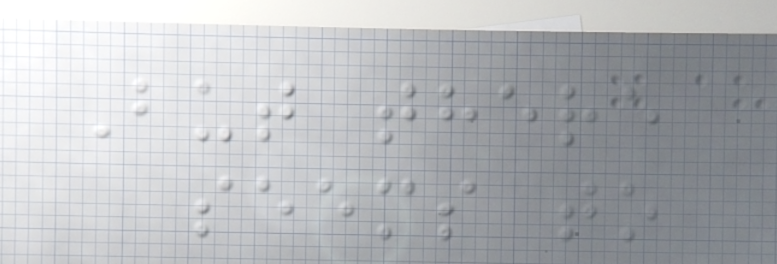But there
seems to
